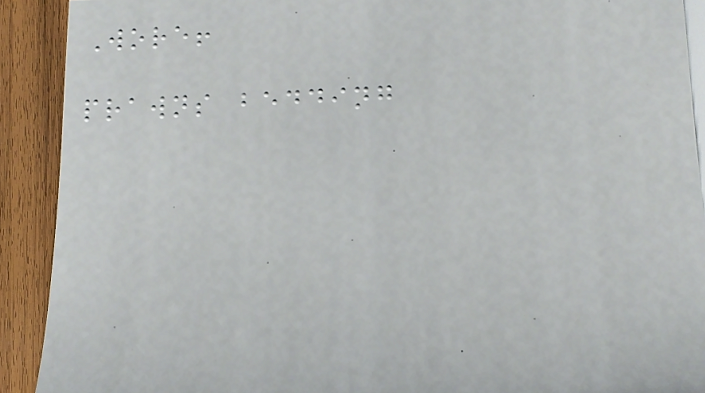Wore!
prawns bedding
